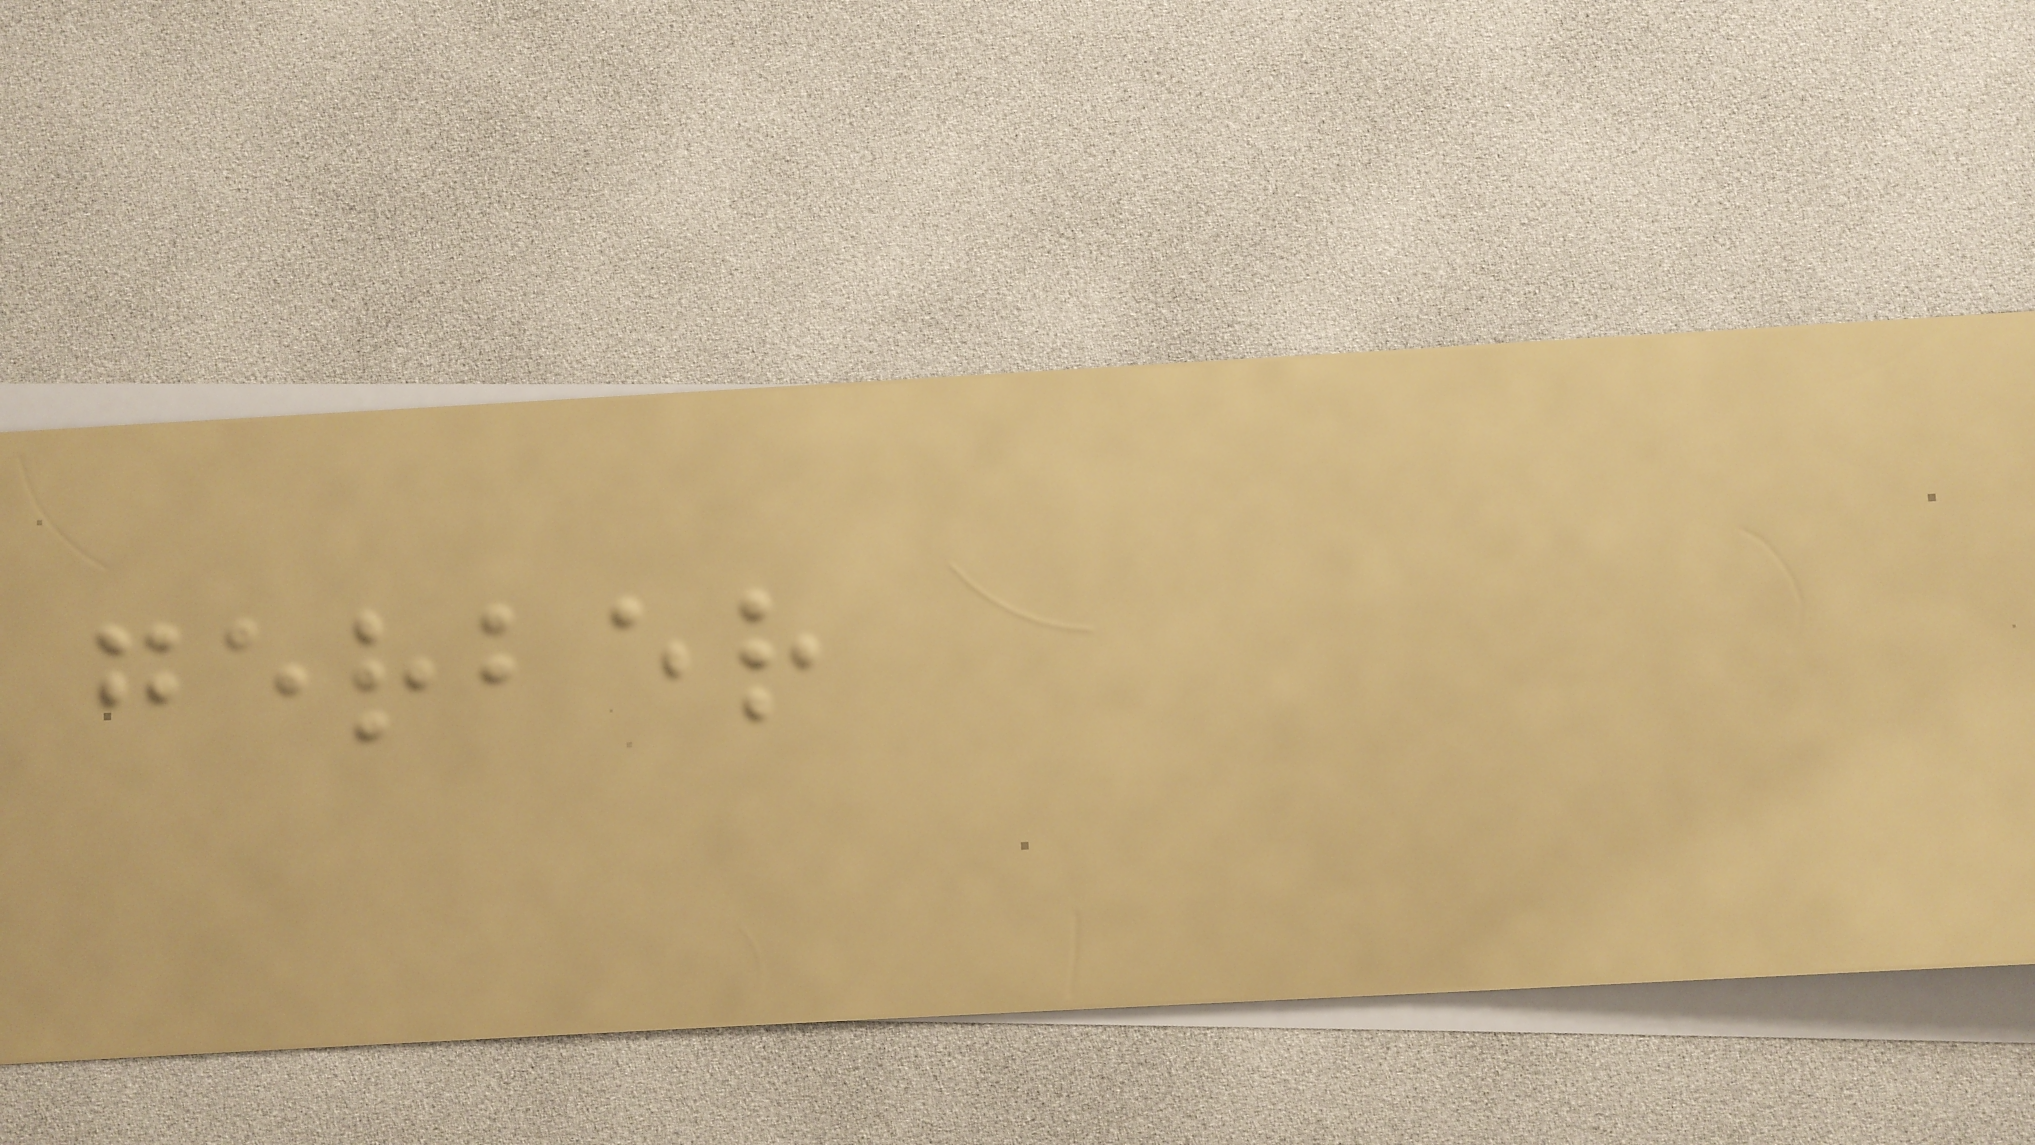gerber
